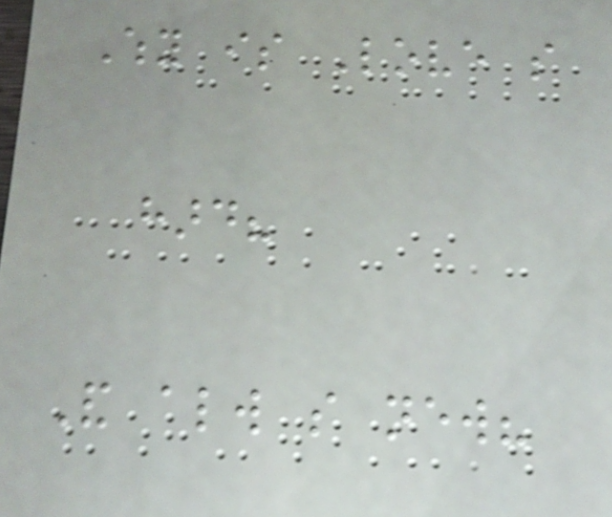Why is Love so
hard?
And always so new?
